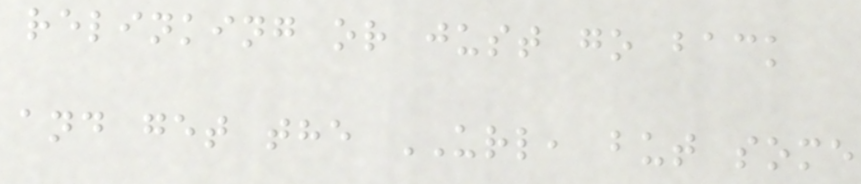relinking or just go back
and get the URL, but some
